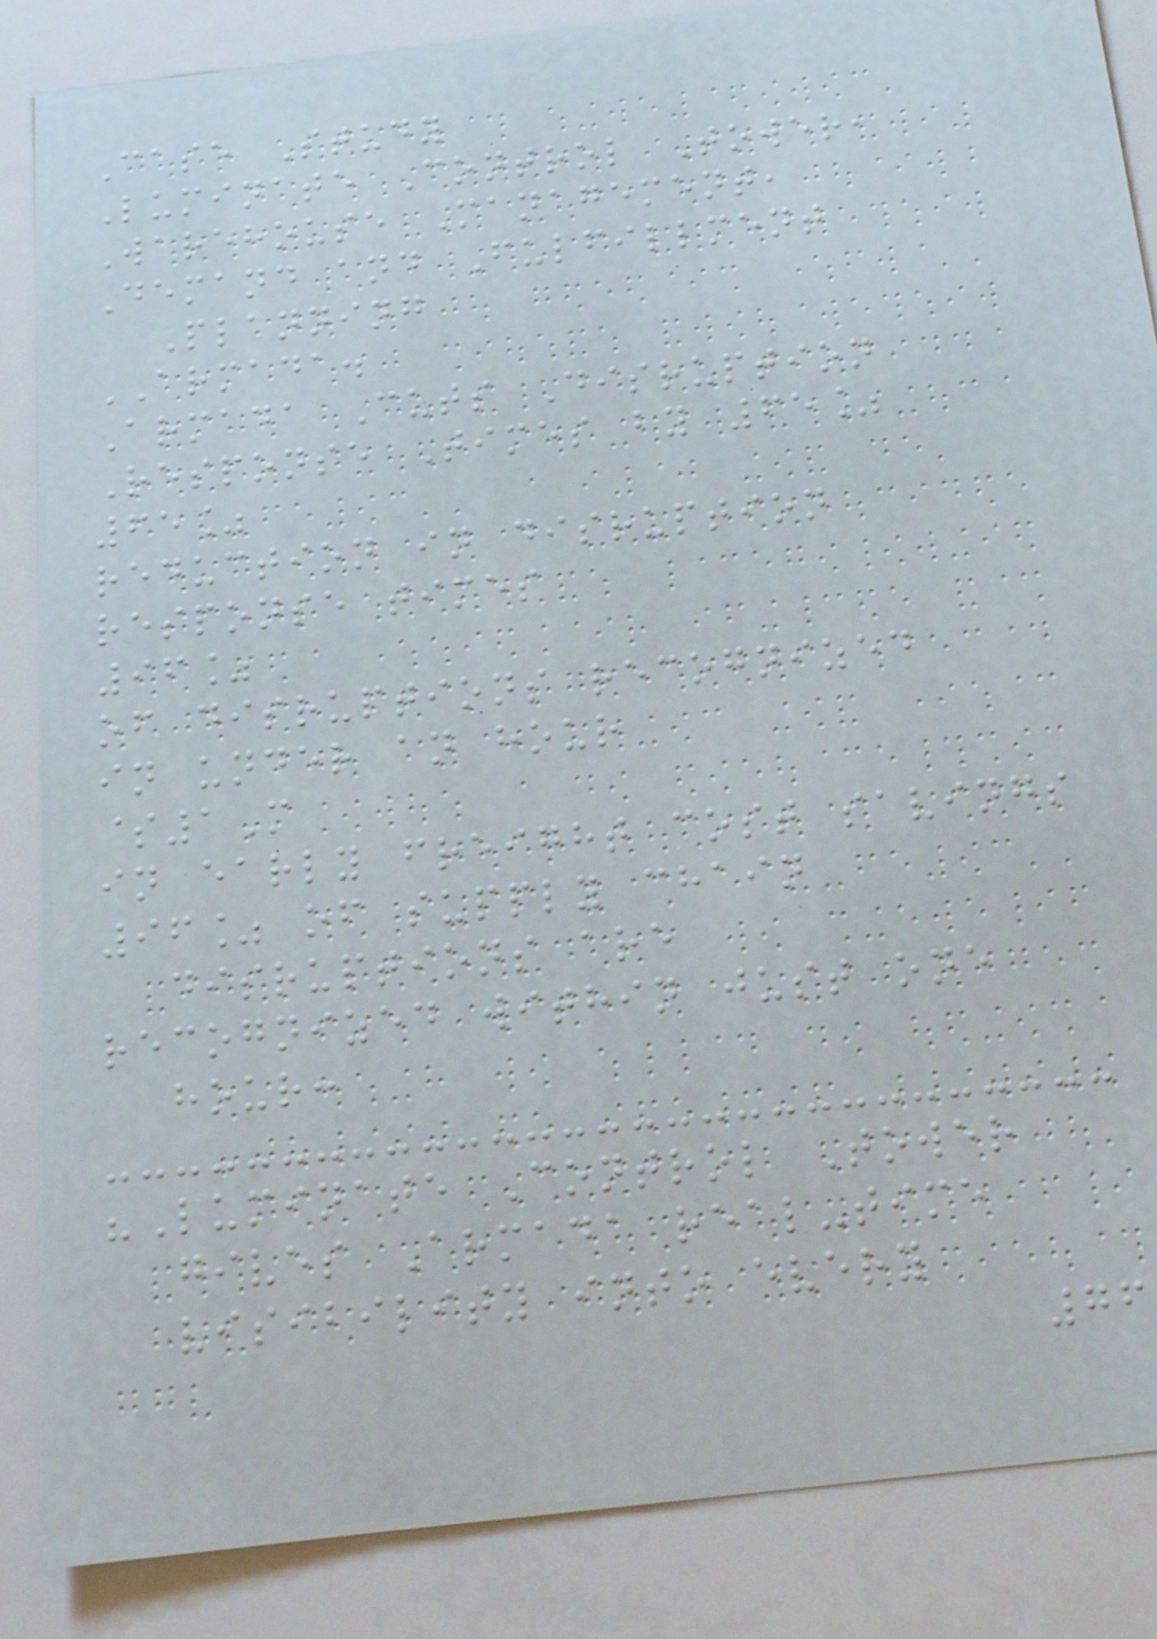Case Study
Luminate Control Tower,
Warehouse Management,
Demand and Fulfillment
Planning
ARMADA.
Armada Cuts Disruption
Response Times by 65%
65%
reduction in disruption
response times
96%
of disruptions recognized
in under an hour
$1M
in early freight cost savings
96% of supply chain
disruptions are
recognized within just one
hour:
"Luminate Control Tower
gives Armada real-time
visibility into every
76
